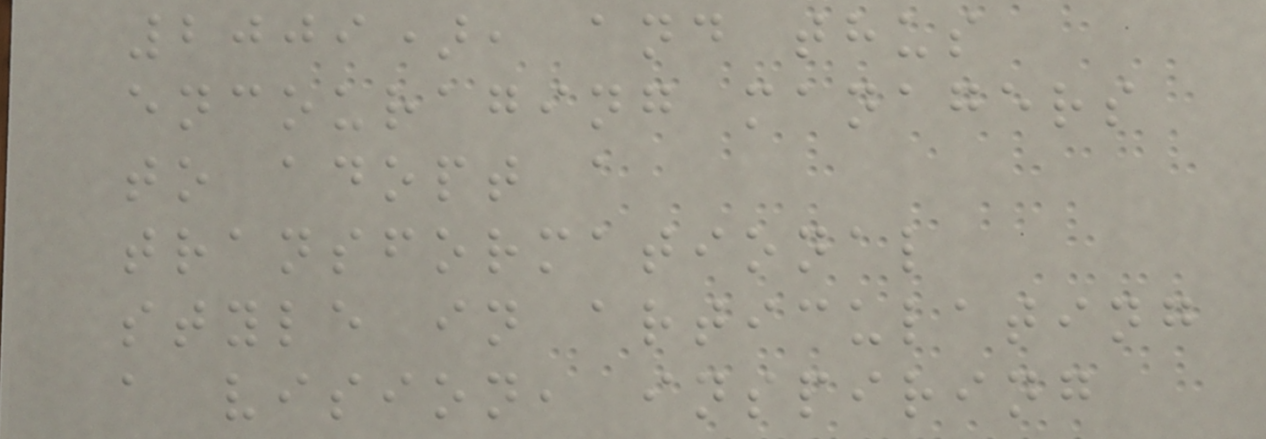2009), and thus
encouraging managers
to adopt a
transformational
style in articulating
a vision, inspiring
